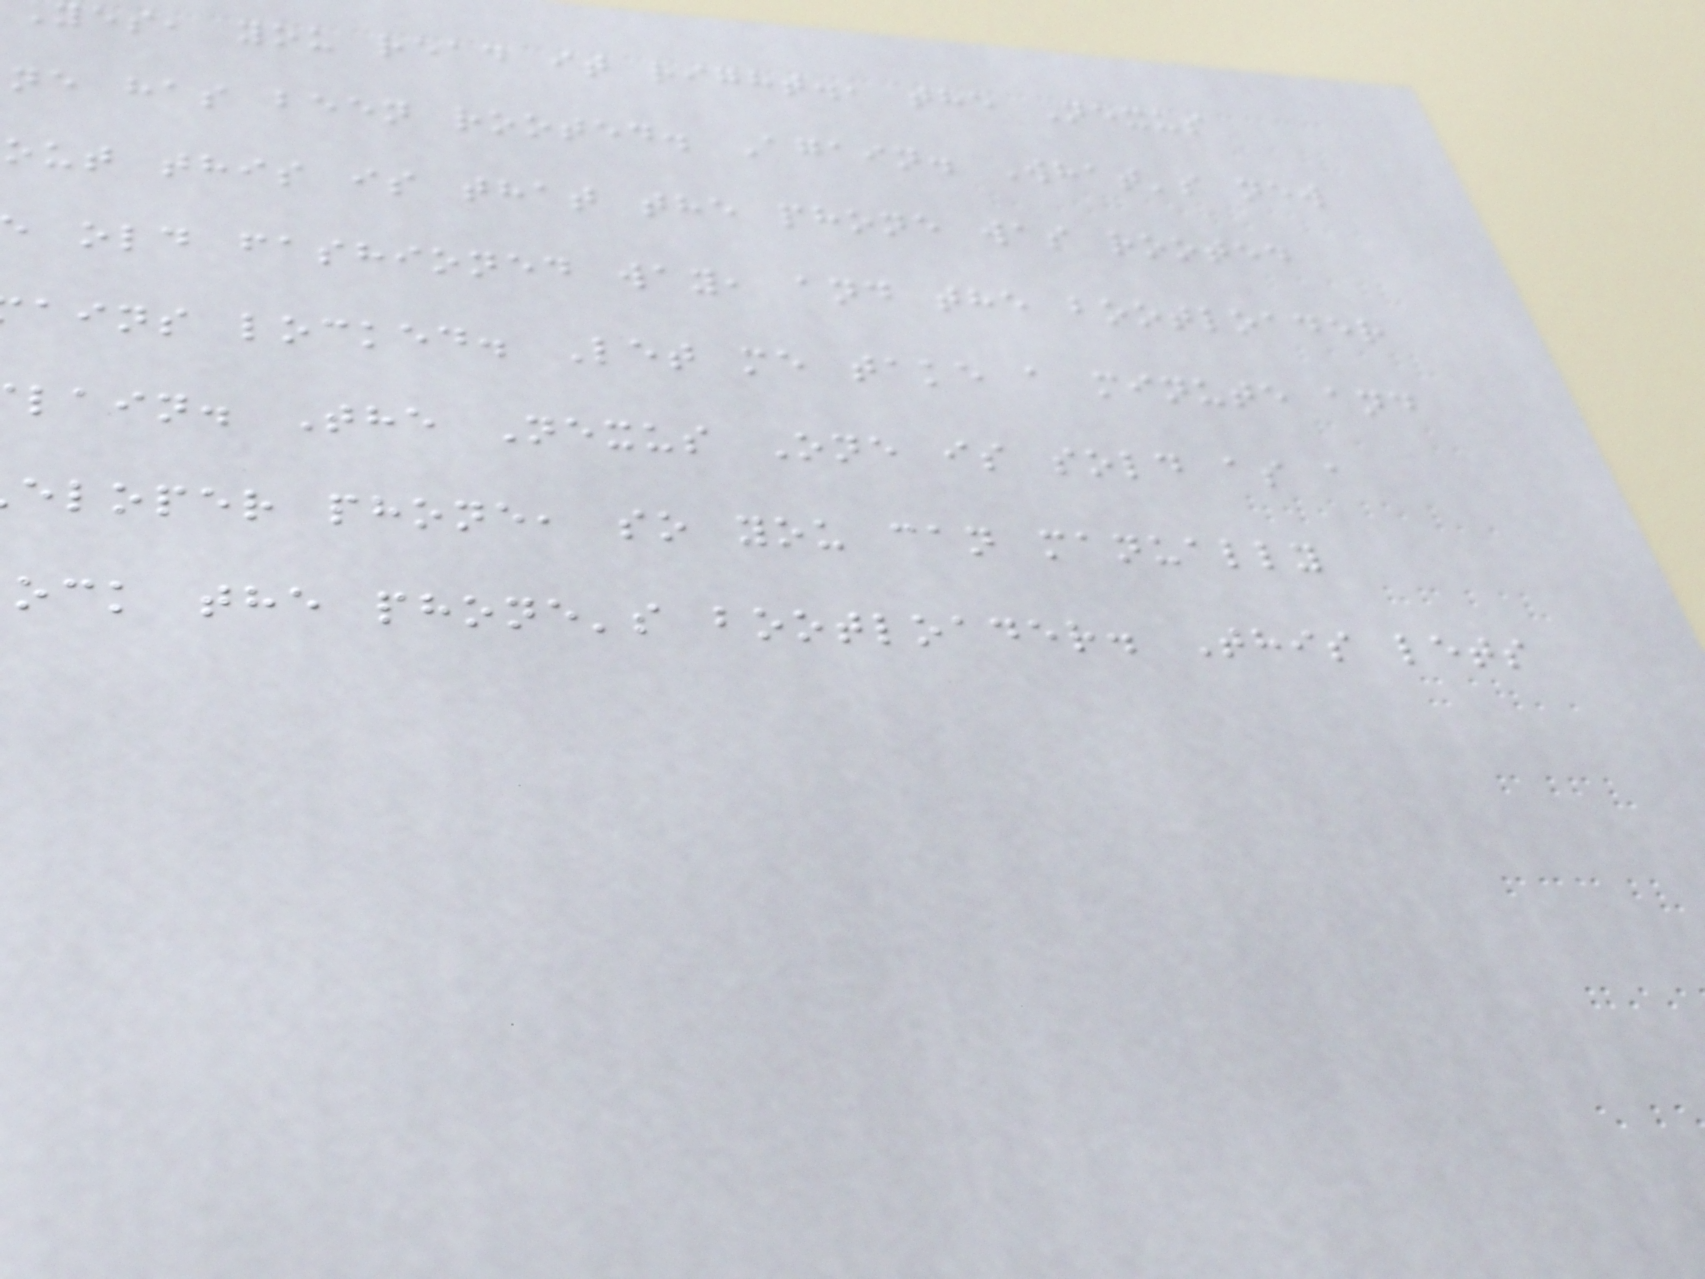yes, you read it right., the Nexus
ne has been rooted. Again. What's new
out this is that the phone was rooted
old fashioned way, and the bootloader
ains locked. Let me take a minute and
lain. The Nexus One is sold as a
eloper phone, so you can manually
ock the phone's bootloader. This lets
